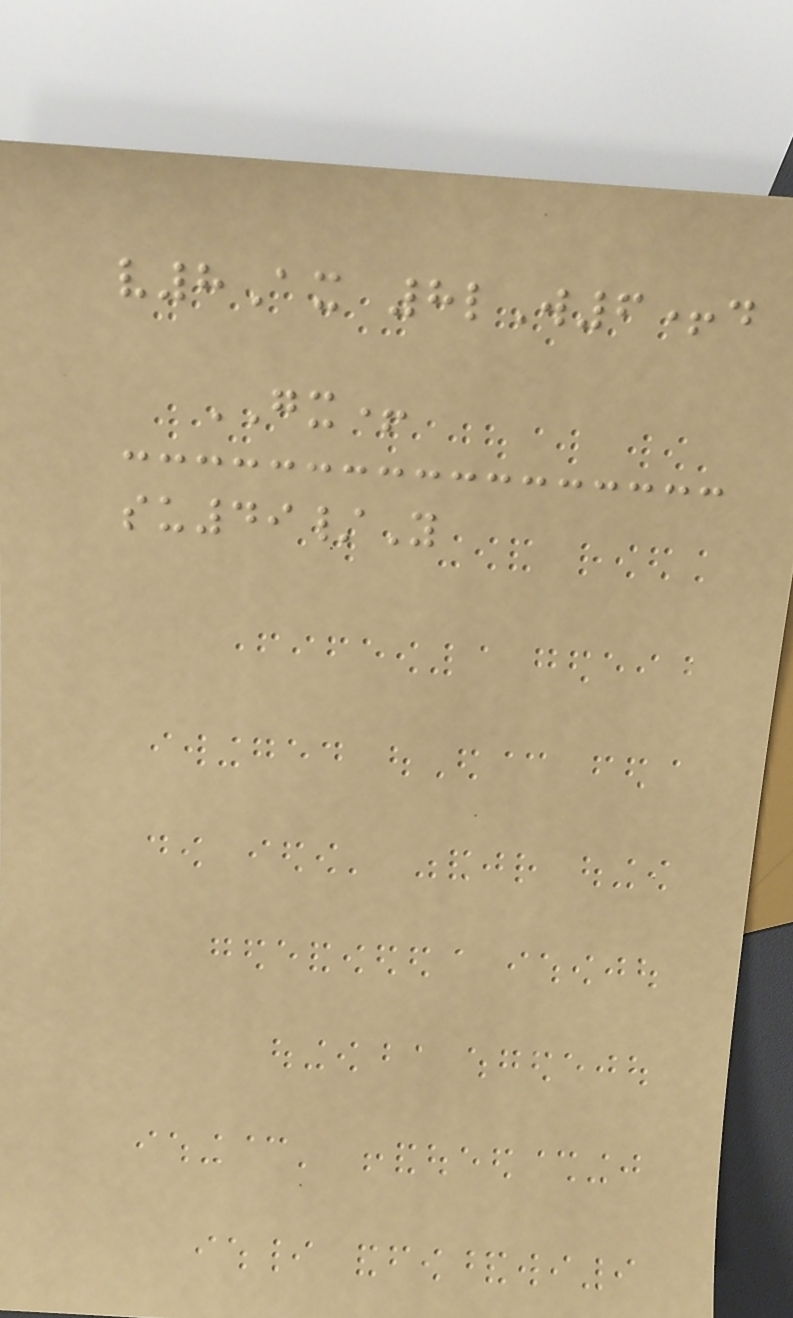v8Ax 8lW6+d
GX+
su49/Y
